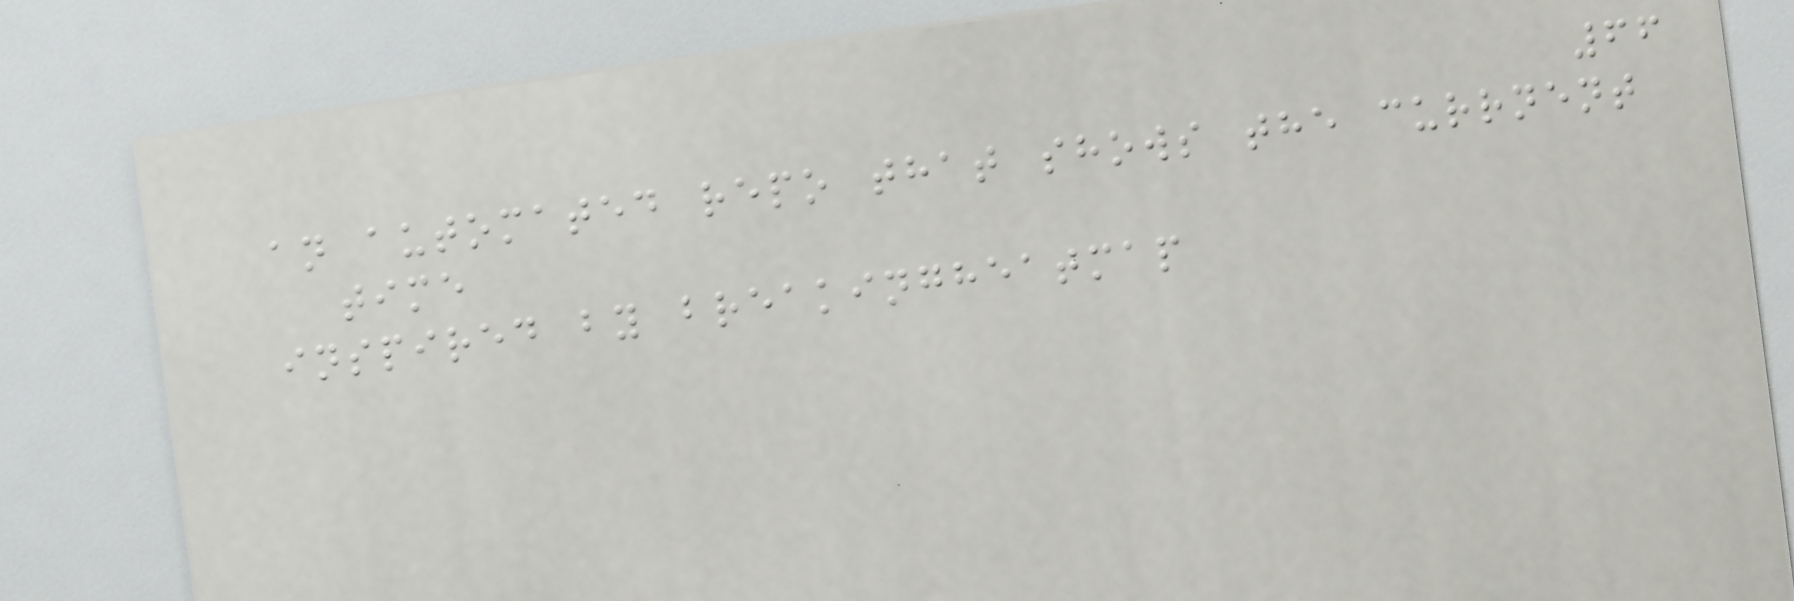66
an automated repo that shows the currnent
time
inspired by breakingheatmap
